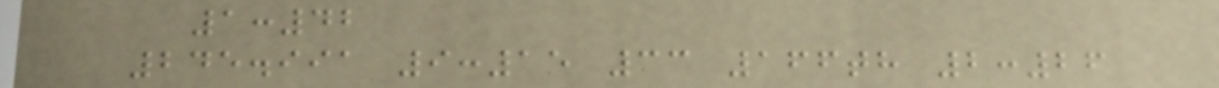1:42
245.991 9:15 33 166th 2:26
